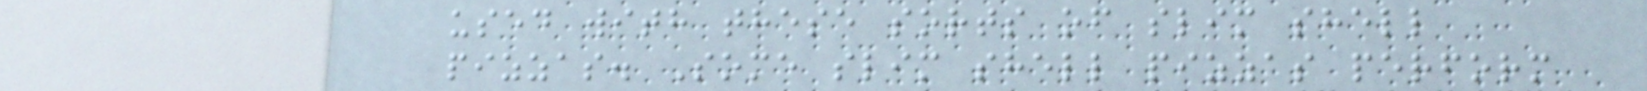used with these sorts of slim shell
pizzas. Some slim shell pizzas perform
